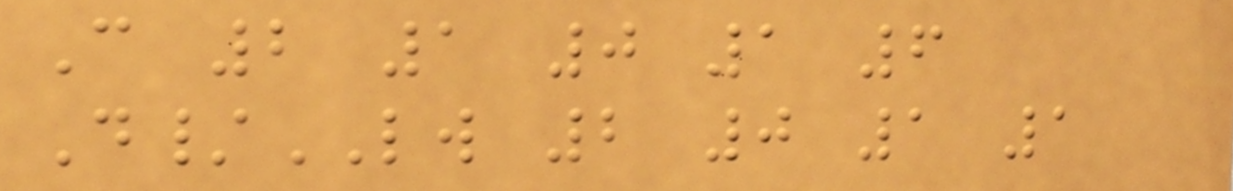C 2 1 0 1 6
D/LW 2 0 1 1
